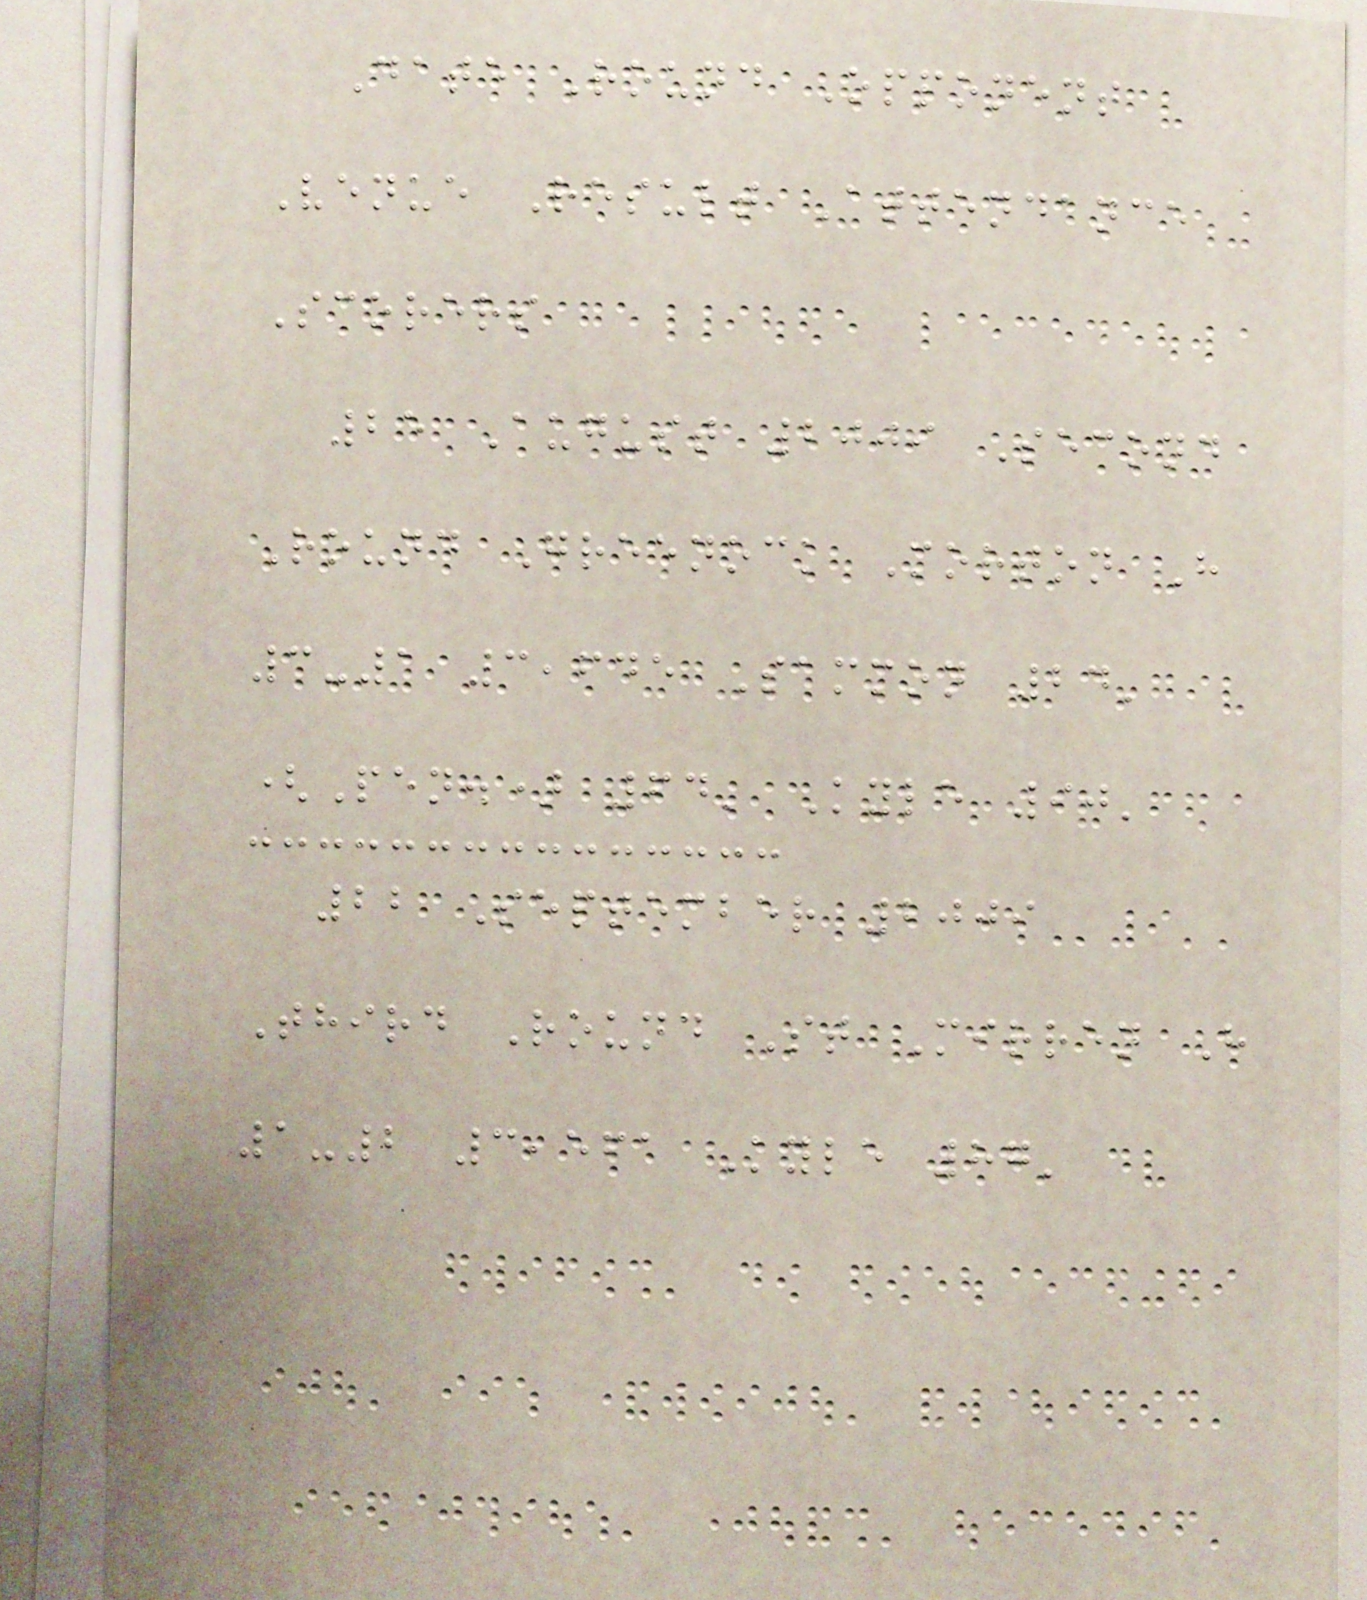Date Round Opponent
Venue Result Attendance
Scorers
25 August 2009 Second
Round Greenock Morton H
3-1 3,645 Sammon 24'
(Pen.) 64' Kyle 90'
22 September 2009
Third Round St Mirren H
1-2 3,561 Kyle 87'
